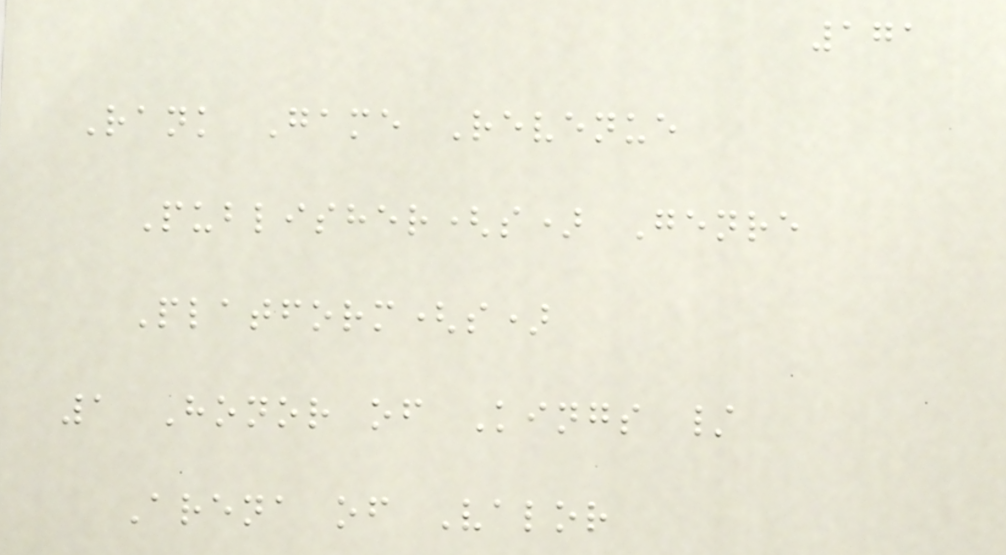171
Rank Game Revenue
Publisher(s) Genre
Platform(s)
1 Honor of Kings /
Arena of Valor
